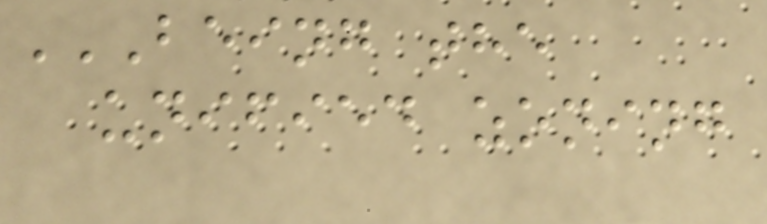BEING THE
UNIFIED ZONING
